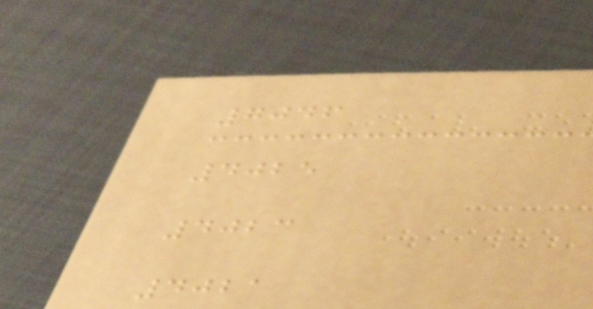7046
4025
4023
4021
